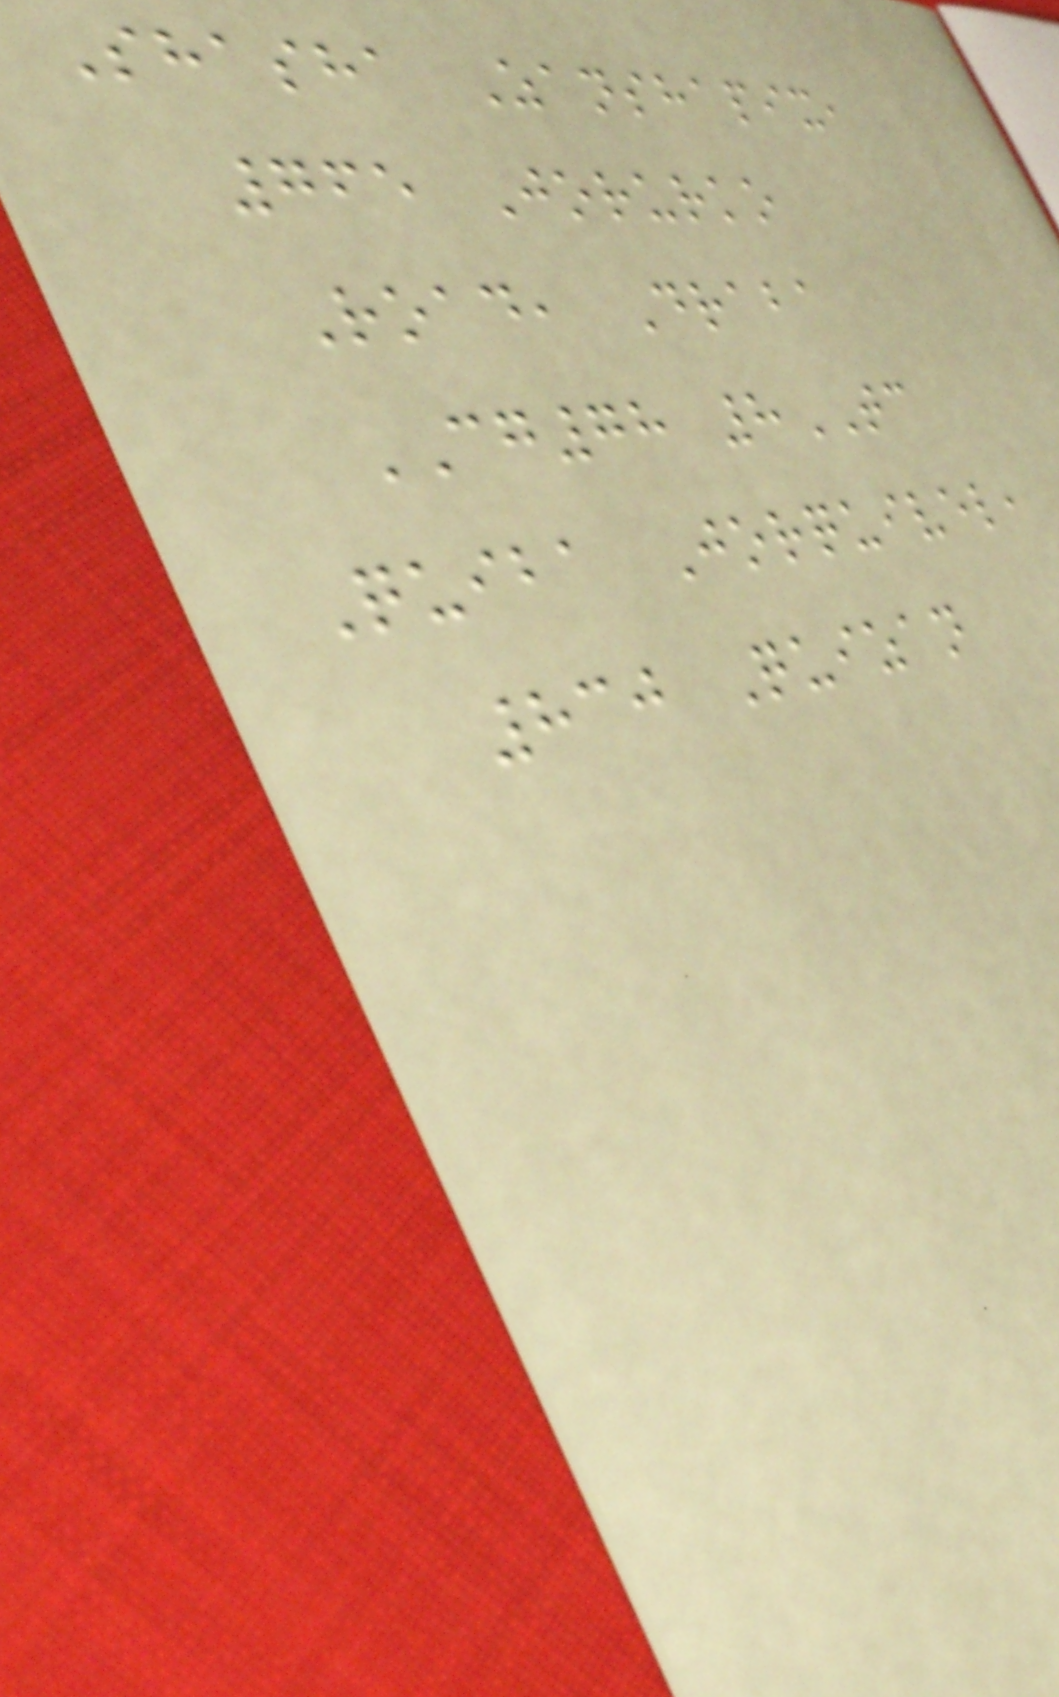Shasha Zanshapix,
765 Jorurko
Road, Draba
CG78 8TC
Quiba Jorquivel,
830 Quizan
